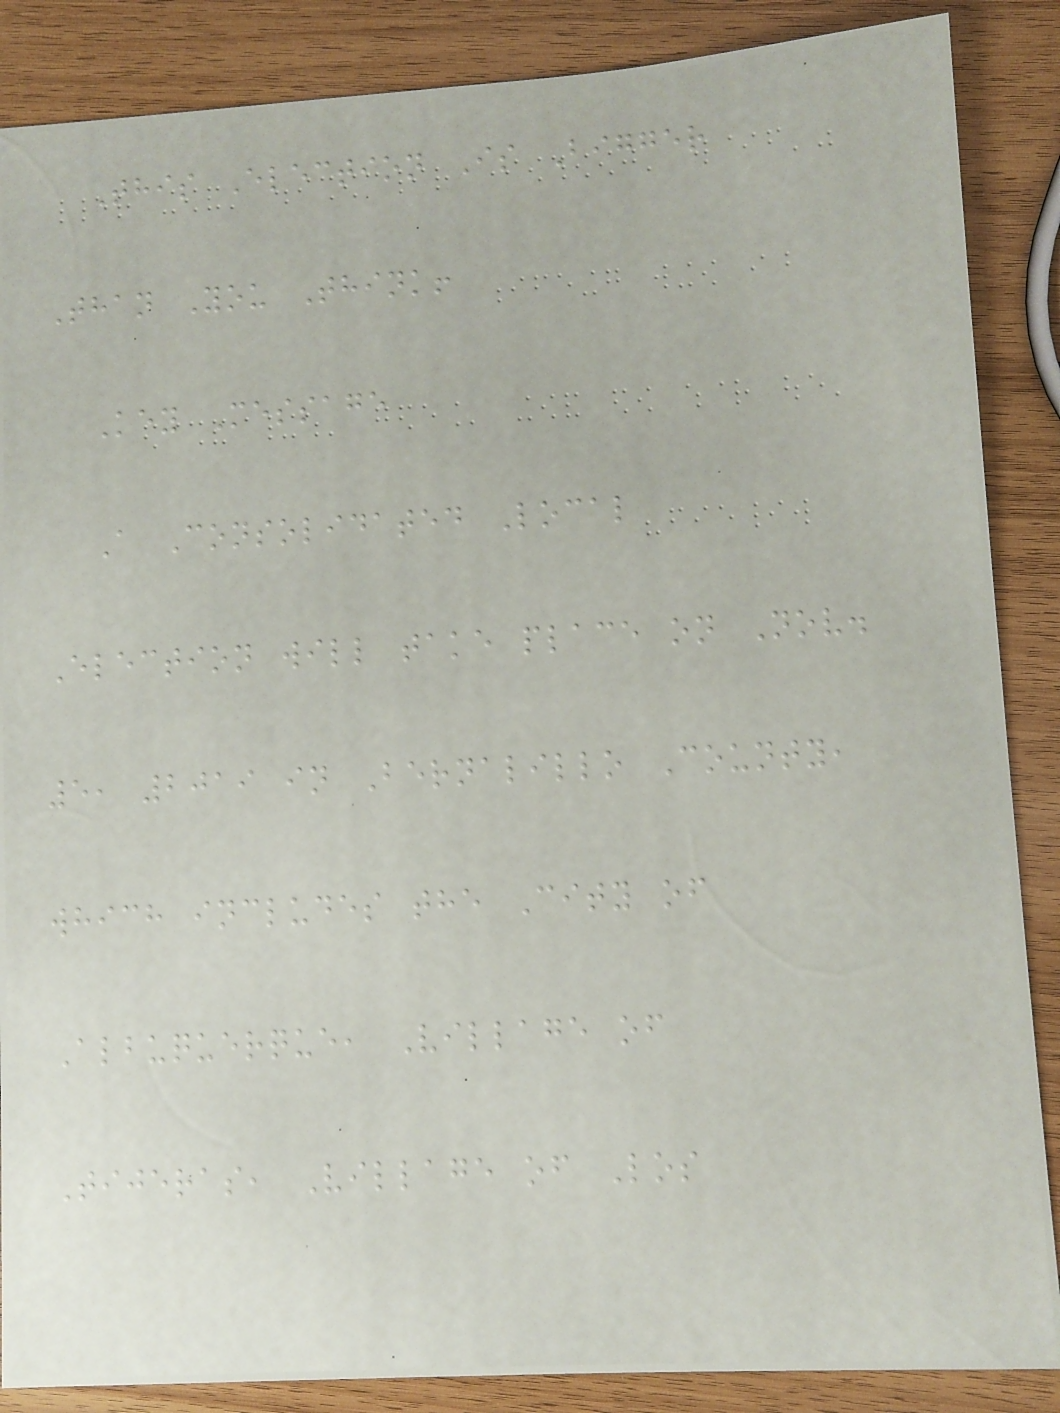This Election Is Bigger
Than You Think!
Key Message
A Consolidated Local
Election will take place on Nov.
5, 2019 in Bernalillo County,
which includes the City of
Albuquerque, Village of
Tijeras, Village of Los
